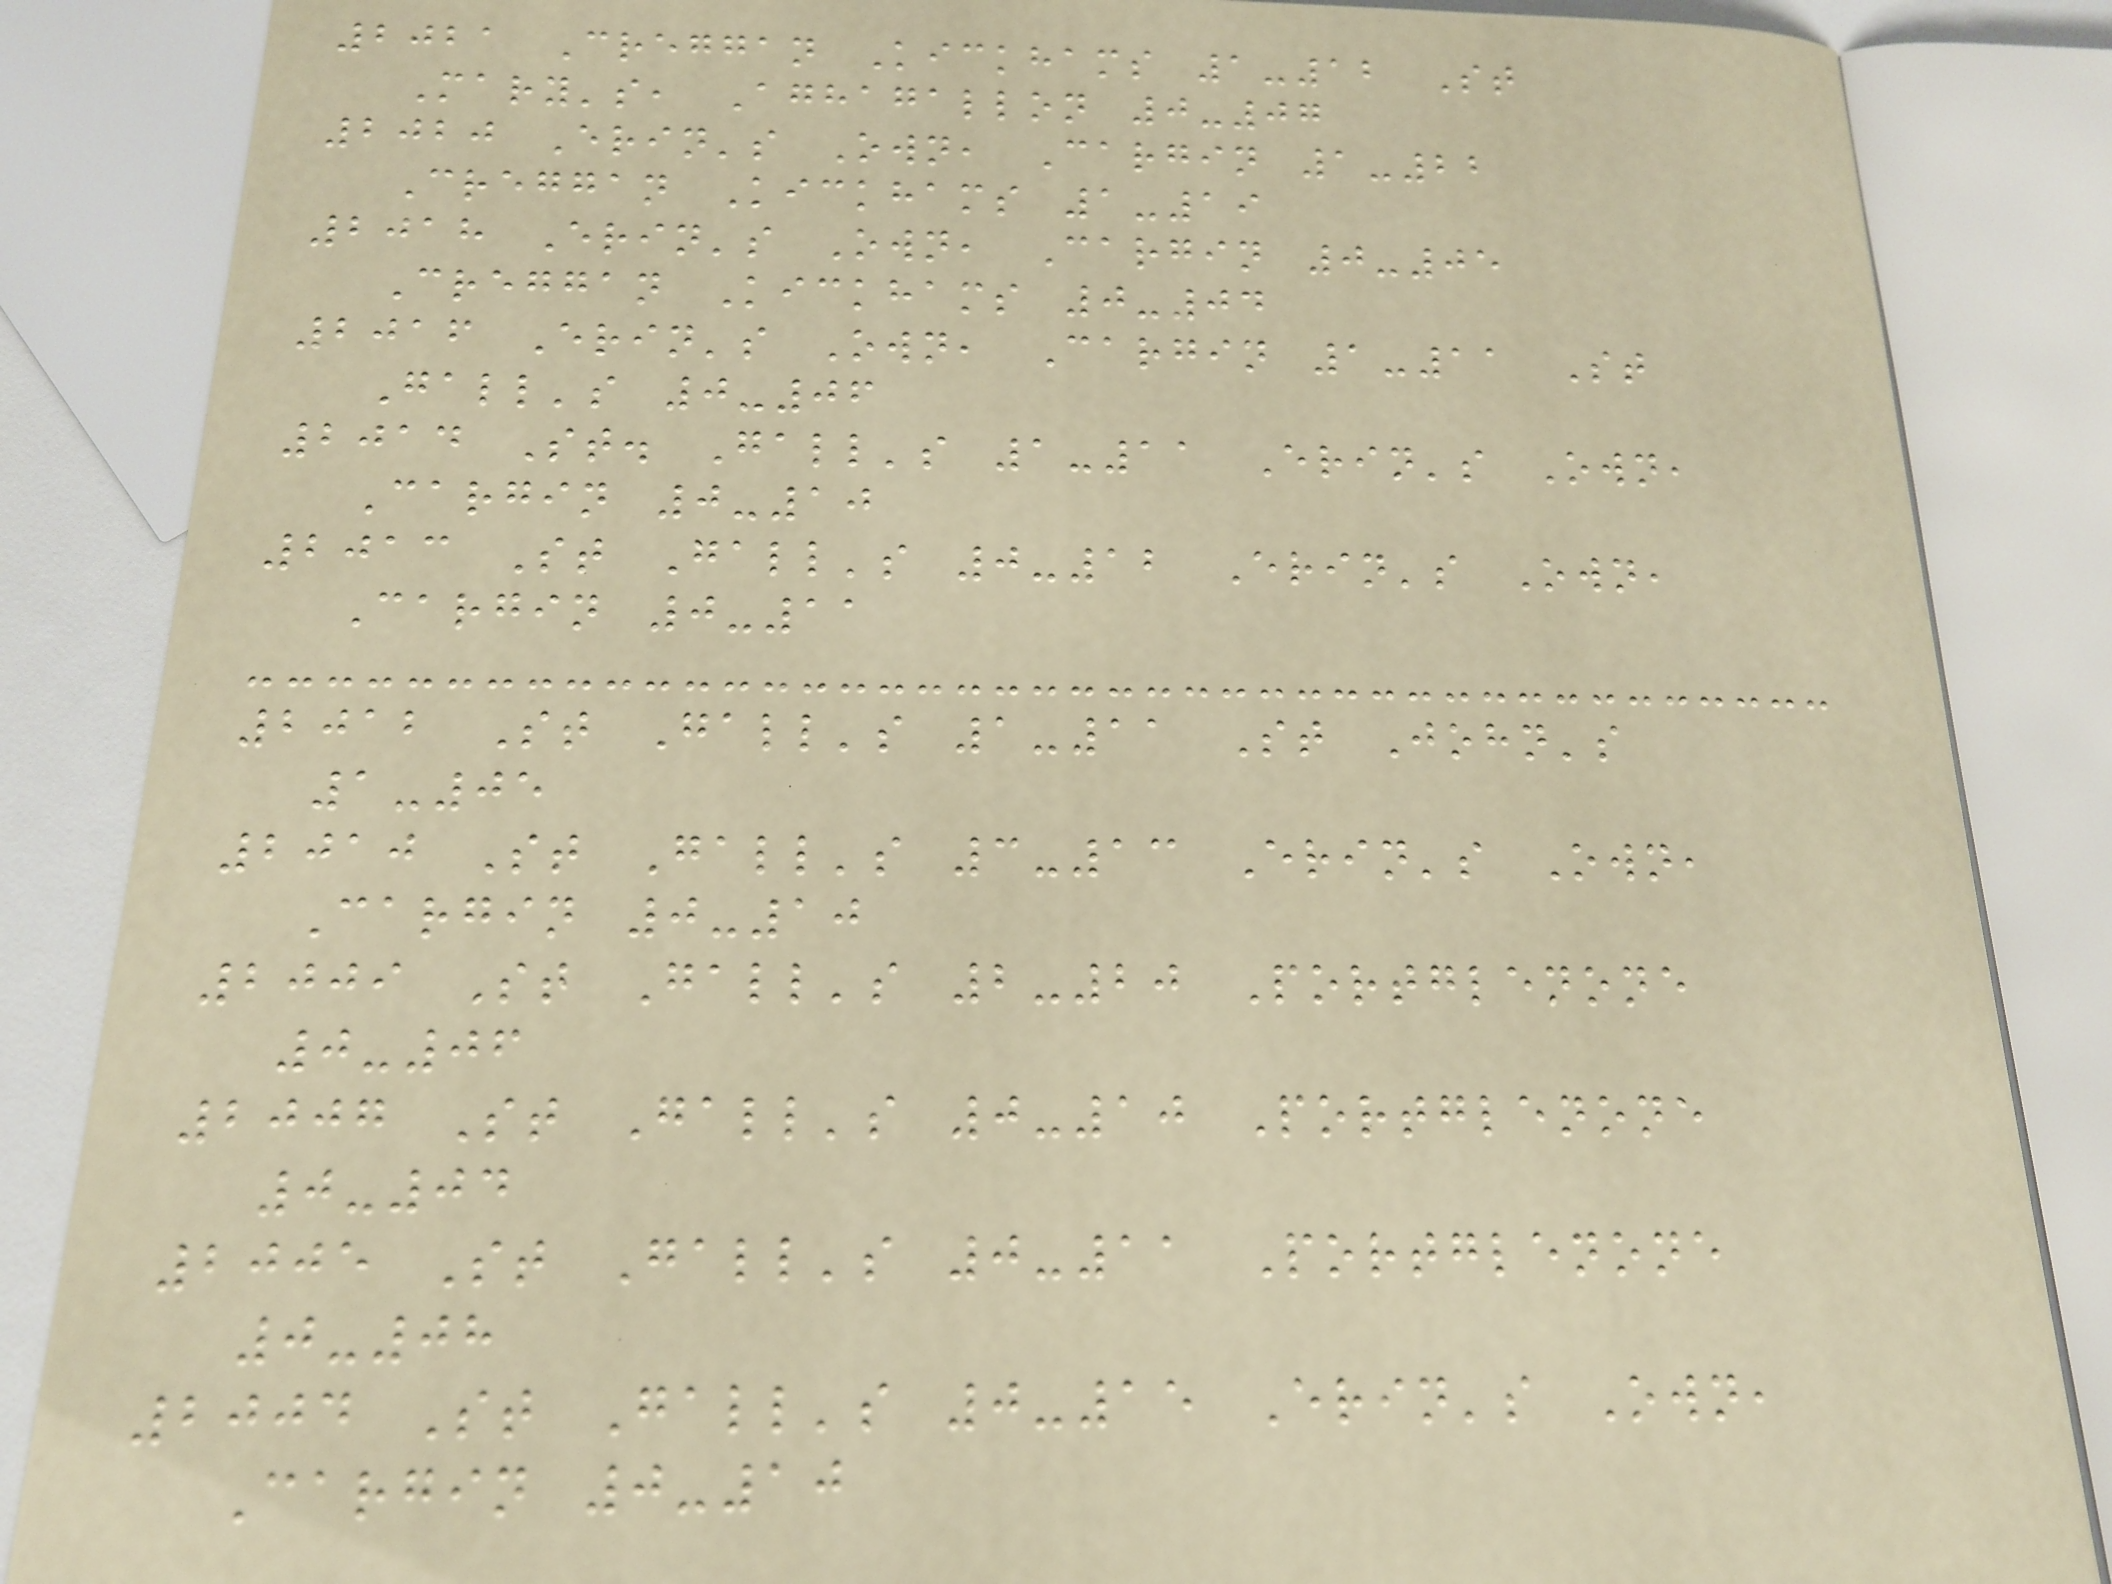2021 Creggan Kickhams 1-12 St
Mary's, Aghagallon 0-07
2020 Erin's Own, Cargin 1-22
Creggan Kickhams 1-19
2018 Erin's Own, Cargin 0-05
Creggan Kickhams 0-04
2016 Erin's Own, Cargin 1-11 St
Gall's 0-06
2014 St. Gall's 1-11 Erin's Own,
Cargin 0-10
2013 St Gall's 0-12 Erin's Own,
Cargin 0-11
2012 St Gall's 1-11 St John's
1-05
2010 St Gall's 3-13 Erin's Own,
Cargin 0-10
2009 St Gall's 2-20 Portglenone
0-06
2007 St Gall's 0-10 Portglenone
0-04
2005 St Gall's 0-11 Portglenone
0-08
2004 St Gall's 0-15 Erin's Own,
Cargin 0-10
